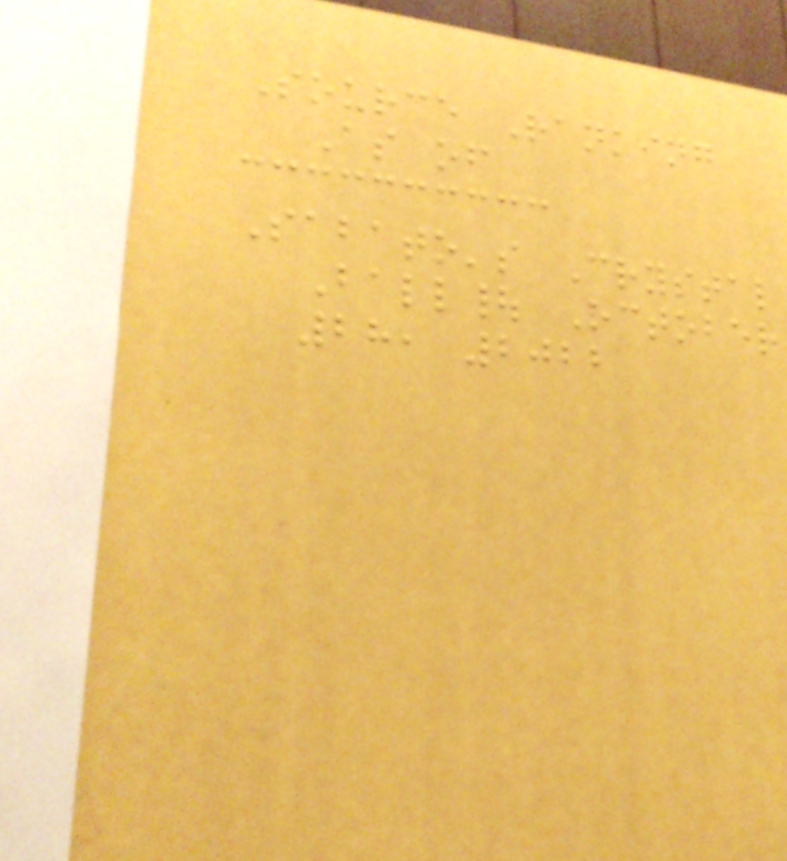Source Ranking
As of
Sabato's Crystal
Ball| October
28, 2022
